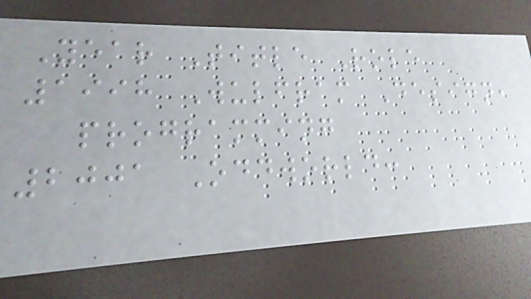Year Title Role
1998 Wulfram Design,
programming
2001 Oddworld:
